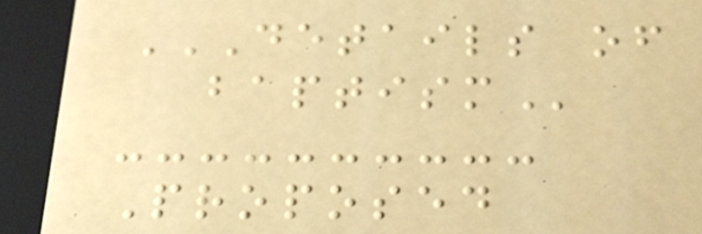DETAILS OF
BAPTISM
Proposed
